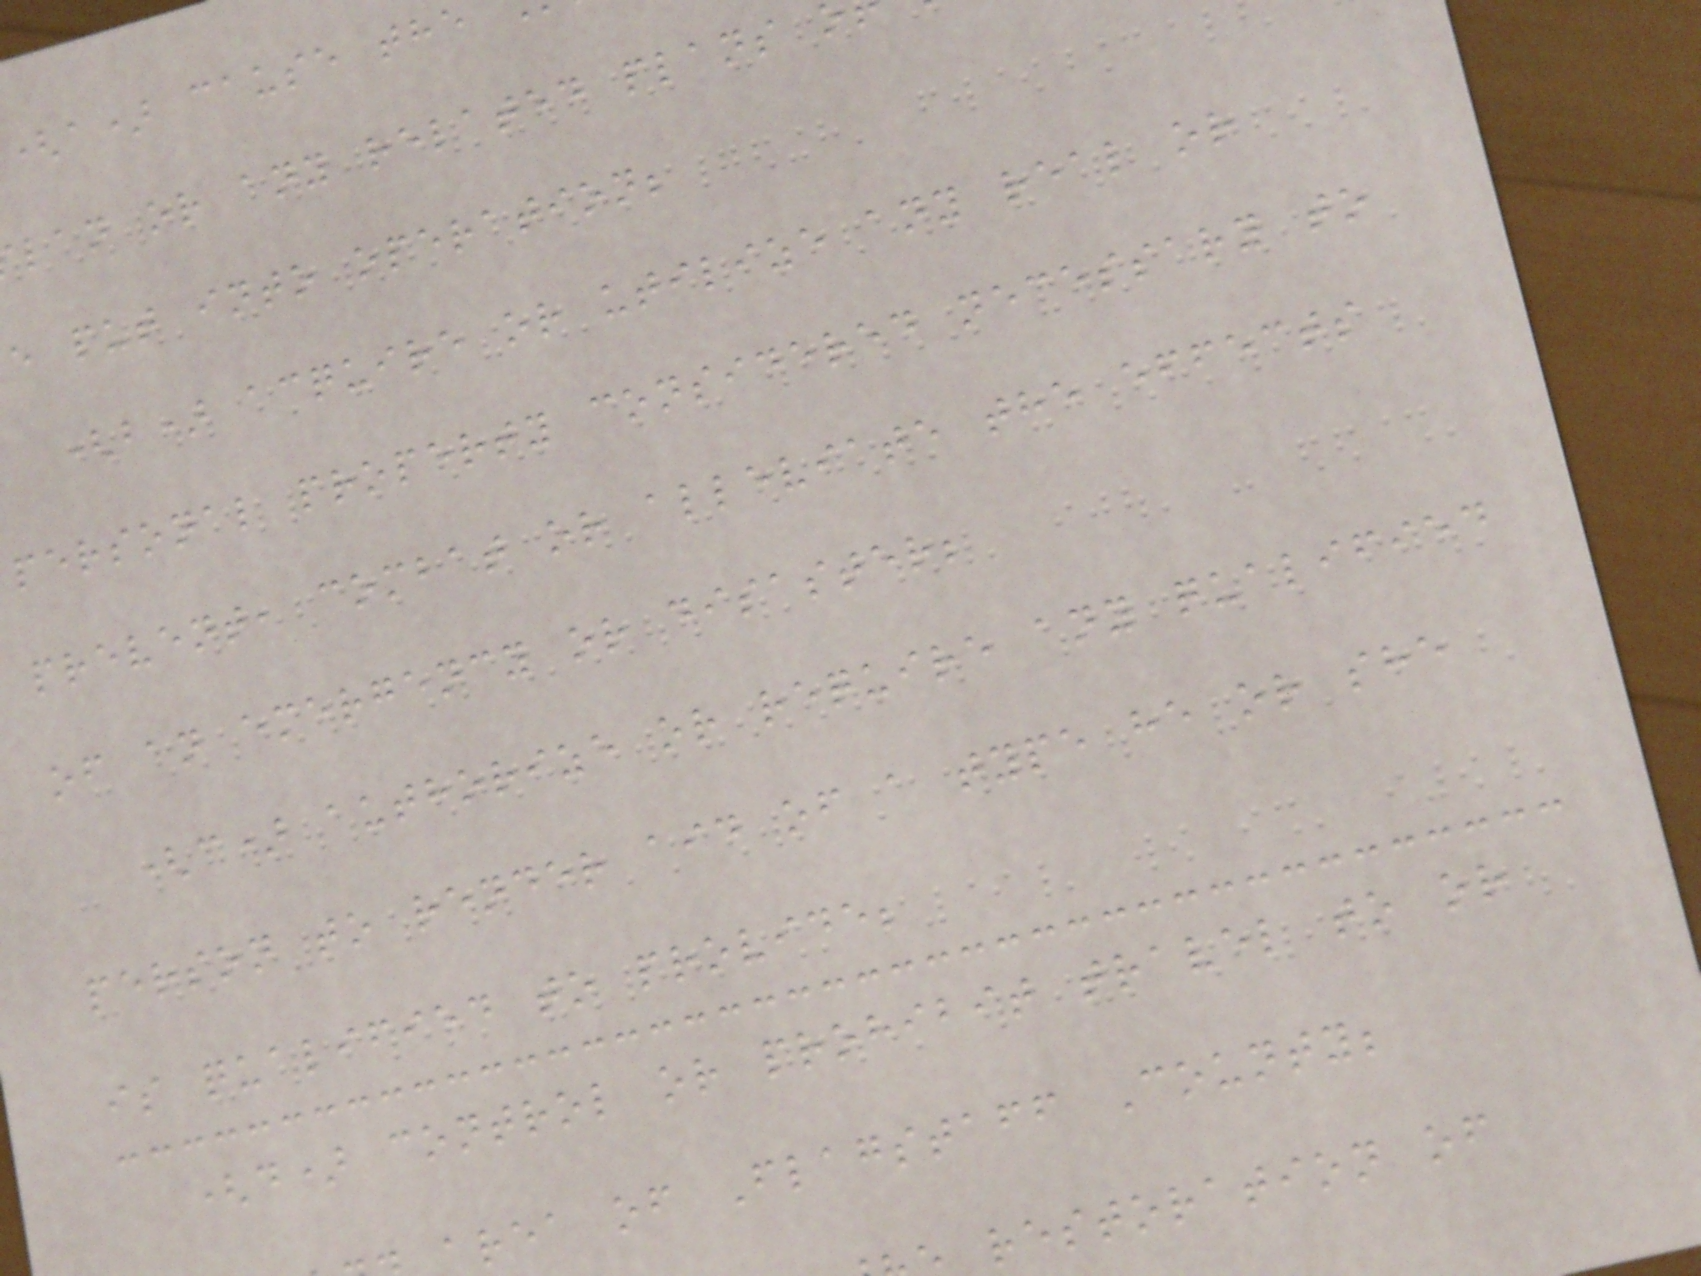(a) cause the
lan or any related plans
e put into operation;
(b) acquire or utilize any real or
personal property considered necessary to
prevent, combat or alleviate the effects
of an emergency or disaster;
(c) authorize or require any qualified
person to render aid of a type he or she
is qualified to provide;
(d) control or prohibit travel to or
area of Flagstaff County;
restoration of
